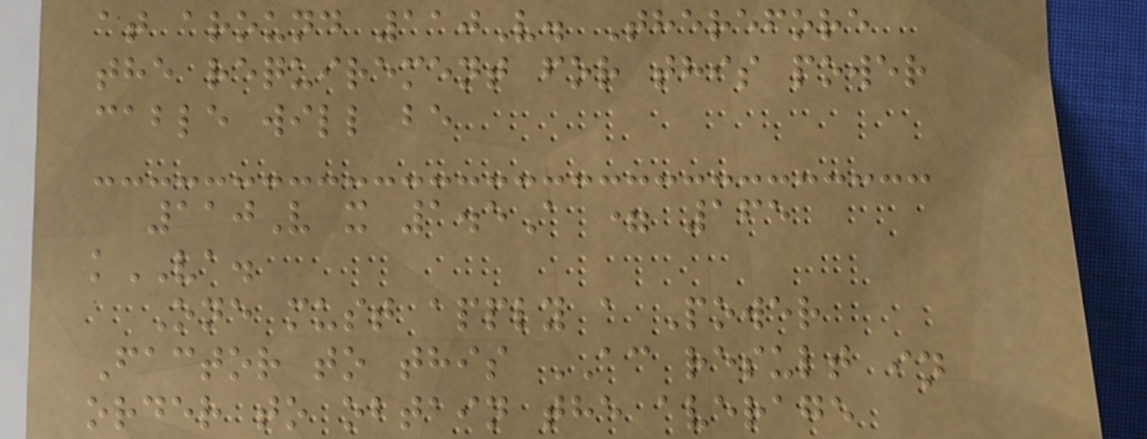at around 110V. Therefore
the requirement for this power
cable will be
110V x 1.5A = 165
kVA.
One must apply a Power
Factor to this AC result in
order to obtain the average
